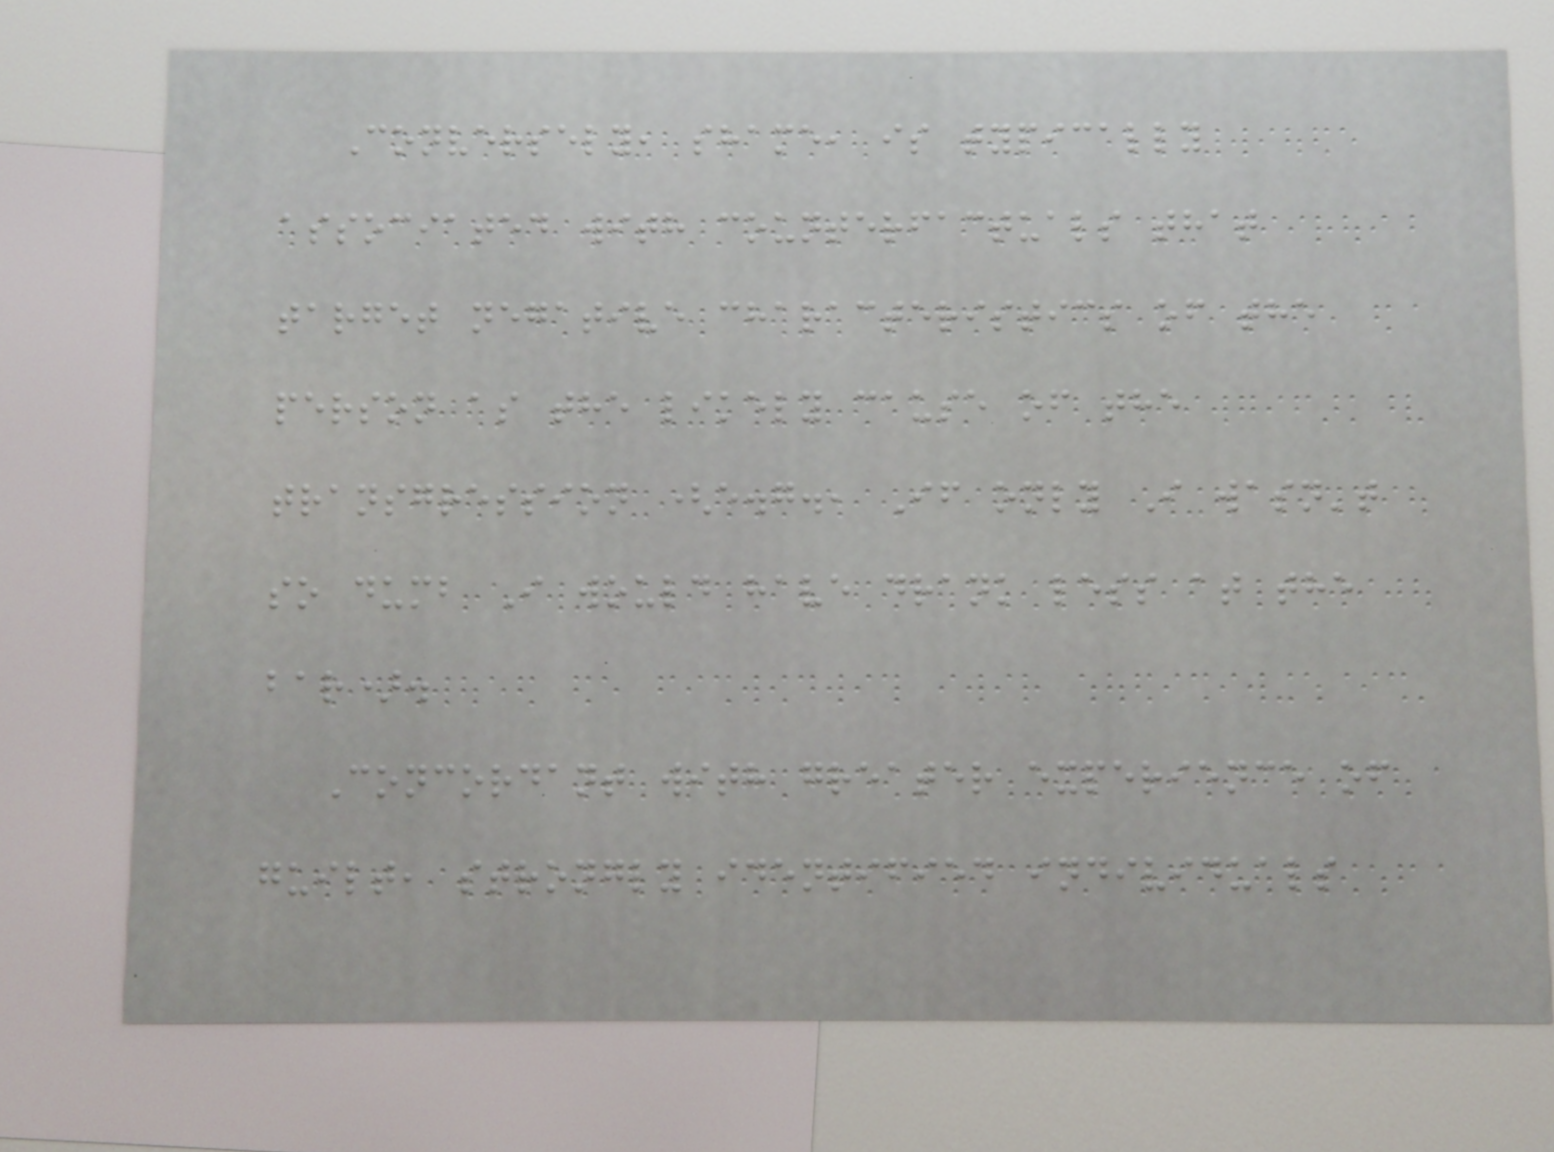Conversely, shame, is typically
associated with counterfactuals that
target negative characteristics of the
person as the likely cause of the
transgression (e.g., If only I wasn't
so dumb I would have drank less at the
bar).
Concordant with greater experience of
guilt, strongly identified individuals
